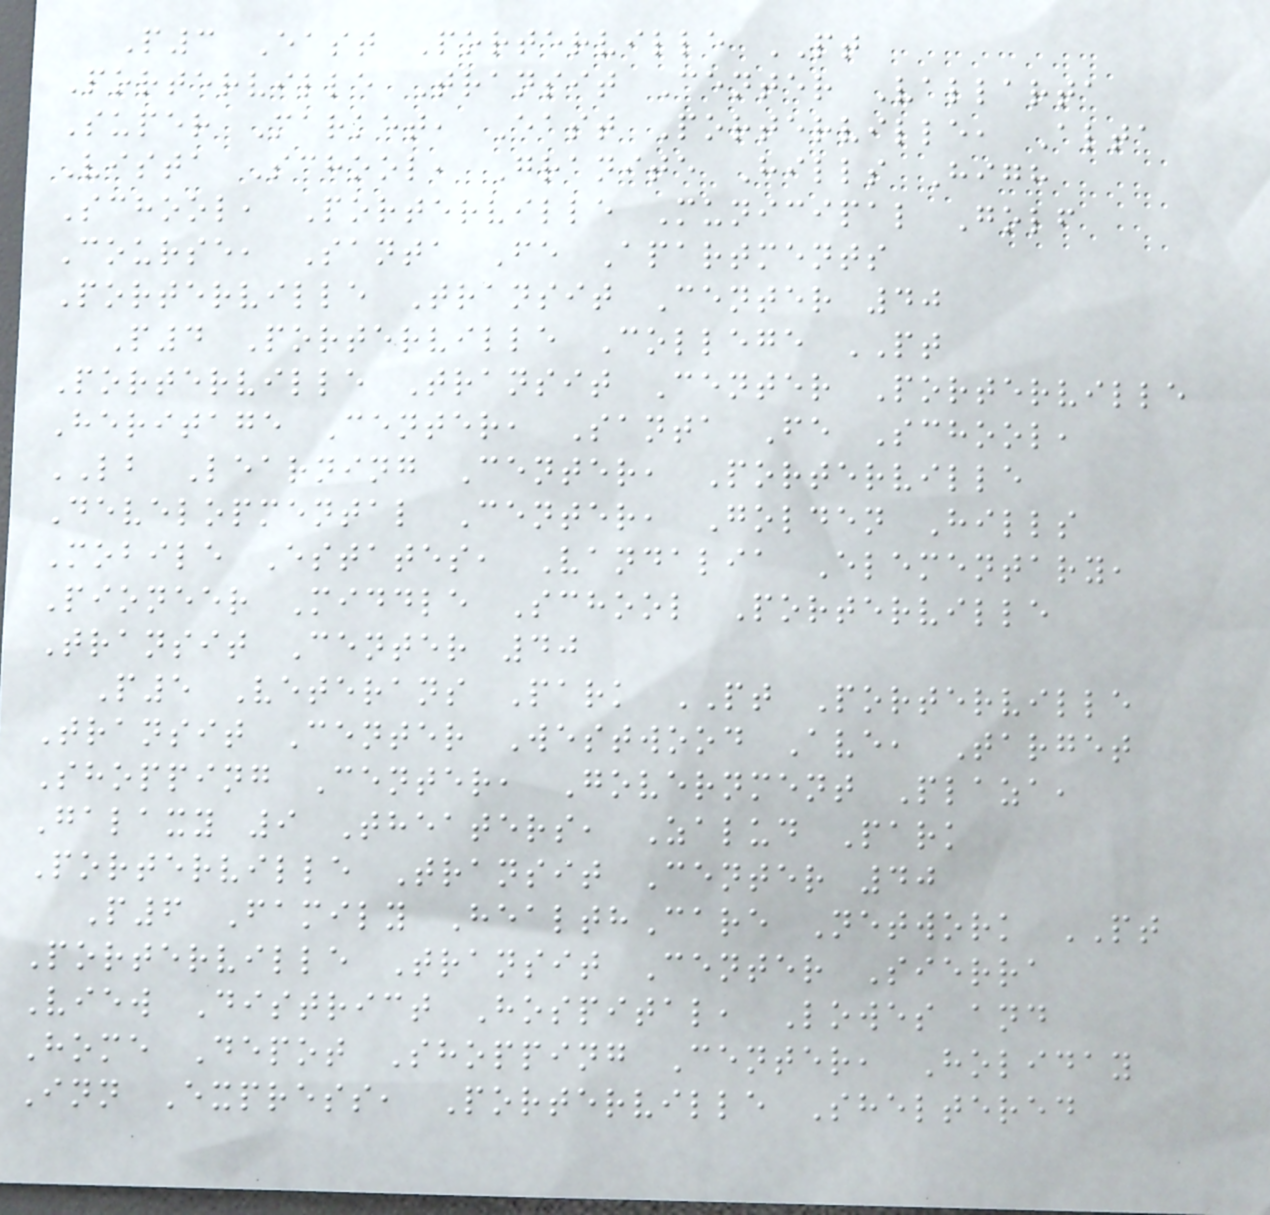P3 East Porterville PT
Porterville Transit Center Vallarta
Super Market, East Porterville, Alta
Vista School, Granite Hills High
School, Porterville Municipal Golf
Course, Santa Fe Apartments
Porterville Transit Center 40
P4 Porterville College PT
Porterville Transit Center Porterville
Heritage Center, Santa Fe School,
LB Learning Center, Porterville
Developmental Center, Golden Hills
Mobile Estates, Vandalia Elementary,
Pioneer Middle School Porterville
Transit Center 40
P5 Veterans Park PT Porterville
Transit Center Westwood Ave, Target
Shopping Center, Government Plaza,
Galaxy 9 Theaters, Zalud Park
Porterville Transit Center 40
P6 Family HealthCare Network PT
Porterville Transit Center Sierra
View District Hospital, Lowes and
Home Depot Shopping Center, Holiday
Inn Express, Porterville Sheltered
